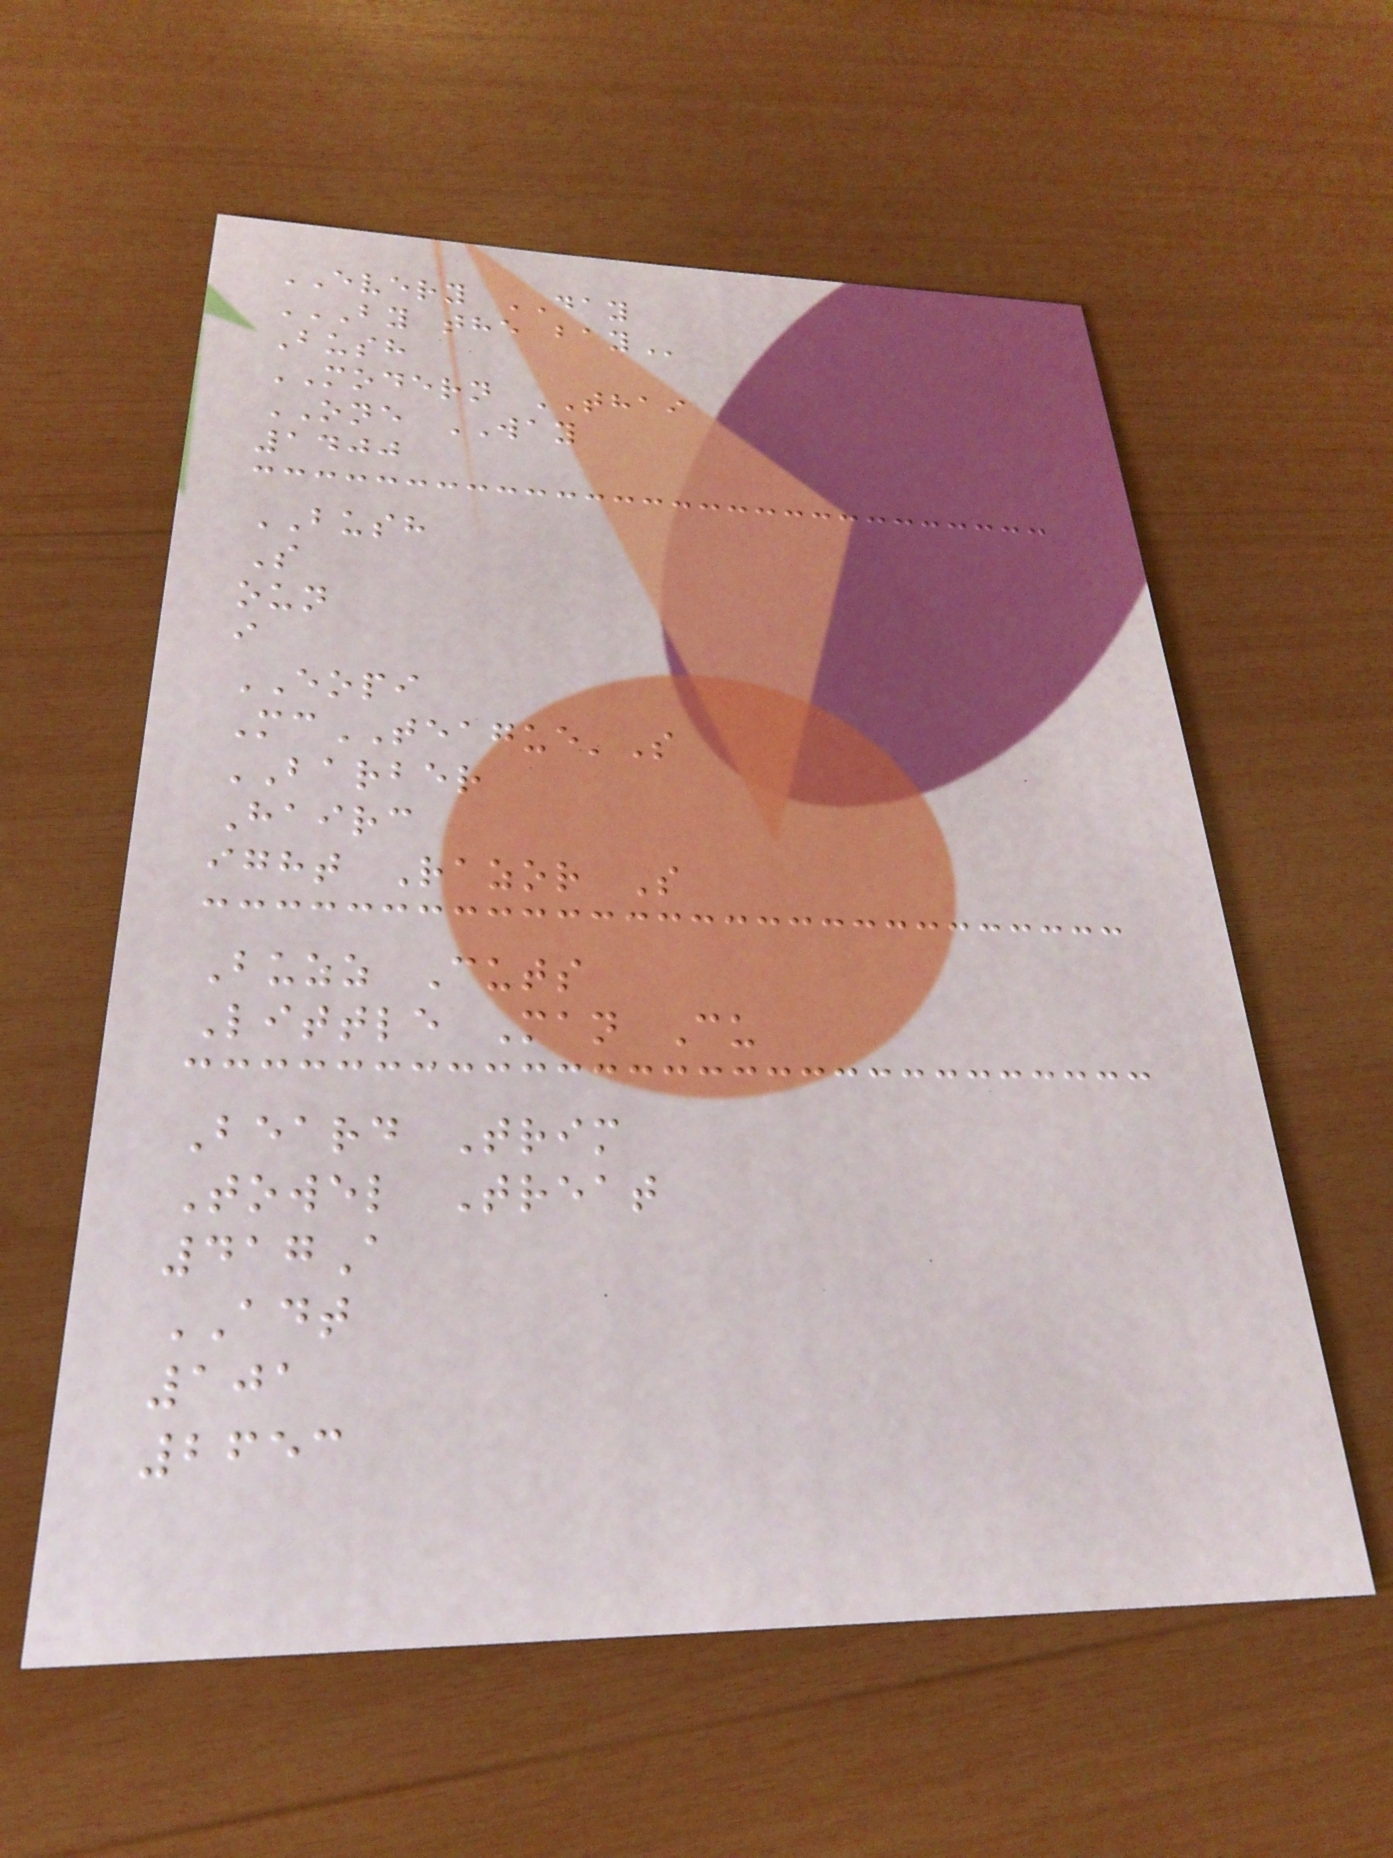EVERY DAY
BY THE BAY
Bush
MODERN THAI
ONE WAY
1400
BUSH
S
oun
i
EOPI
McTEAGUE'S
BARBER
Hairc
ight Razor S
Buzz Cuts
Little Man Cu
Beard Trim
Towel Treat
417A
ADT
101
2653
